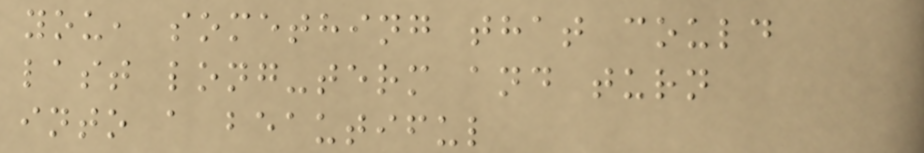you, something that could
last long-term and turn
into a beautiful
